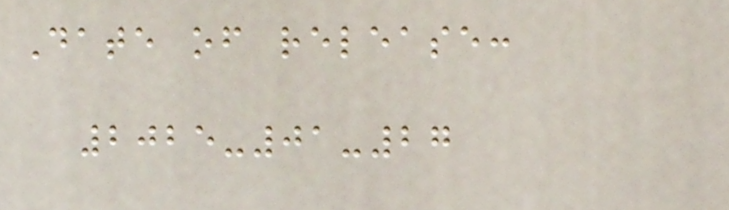Date of release:
2025-01-27
